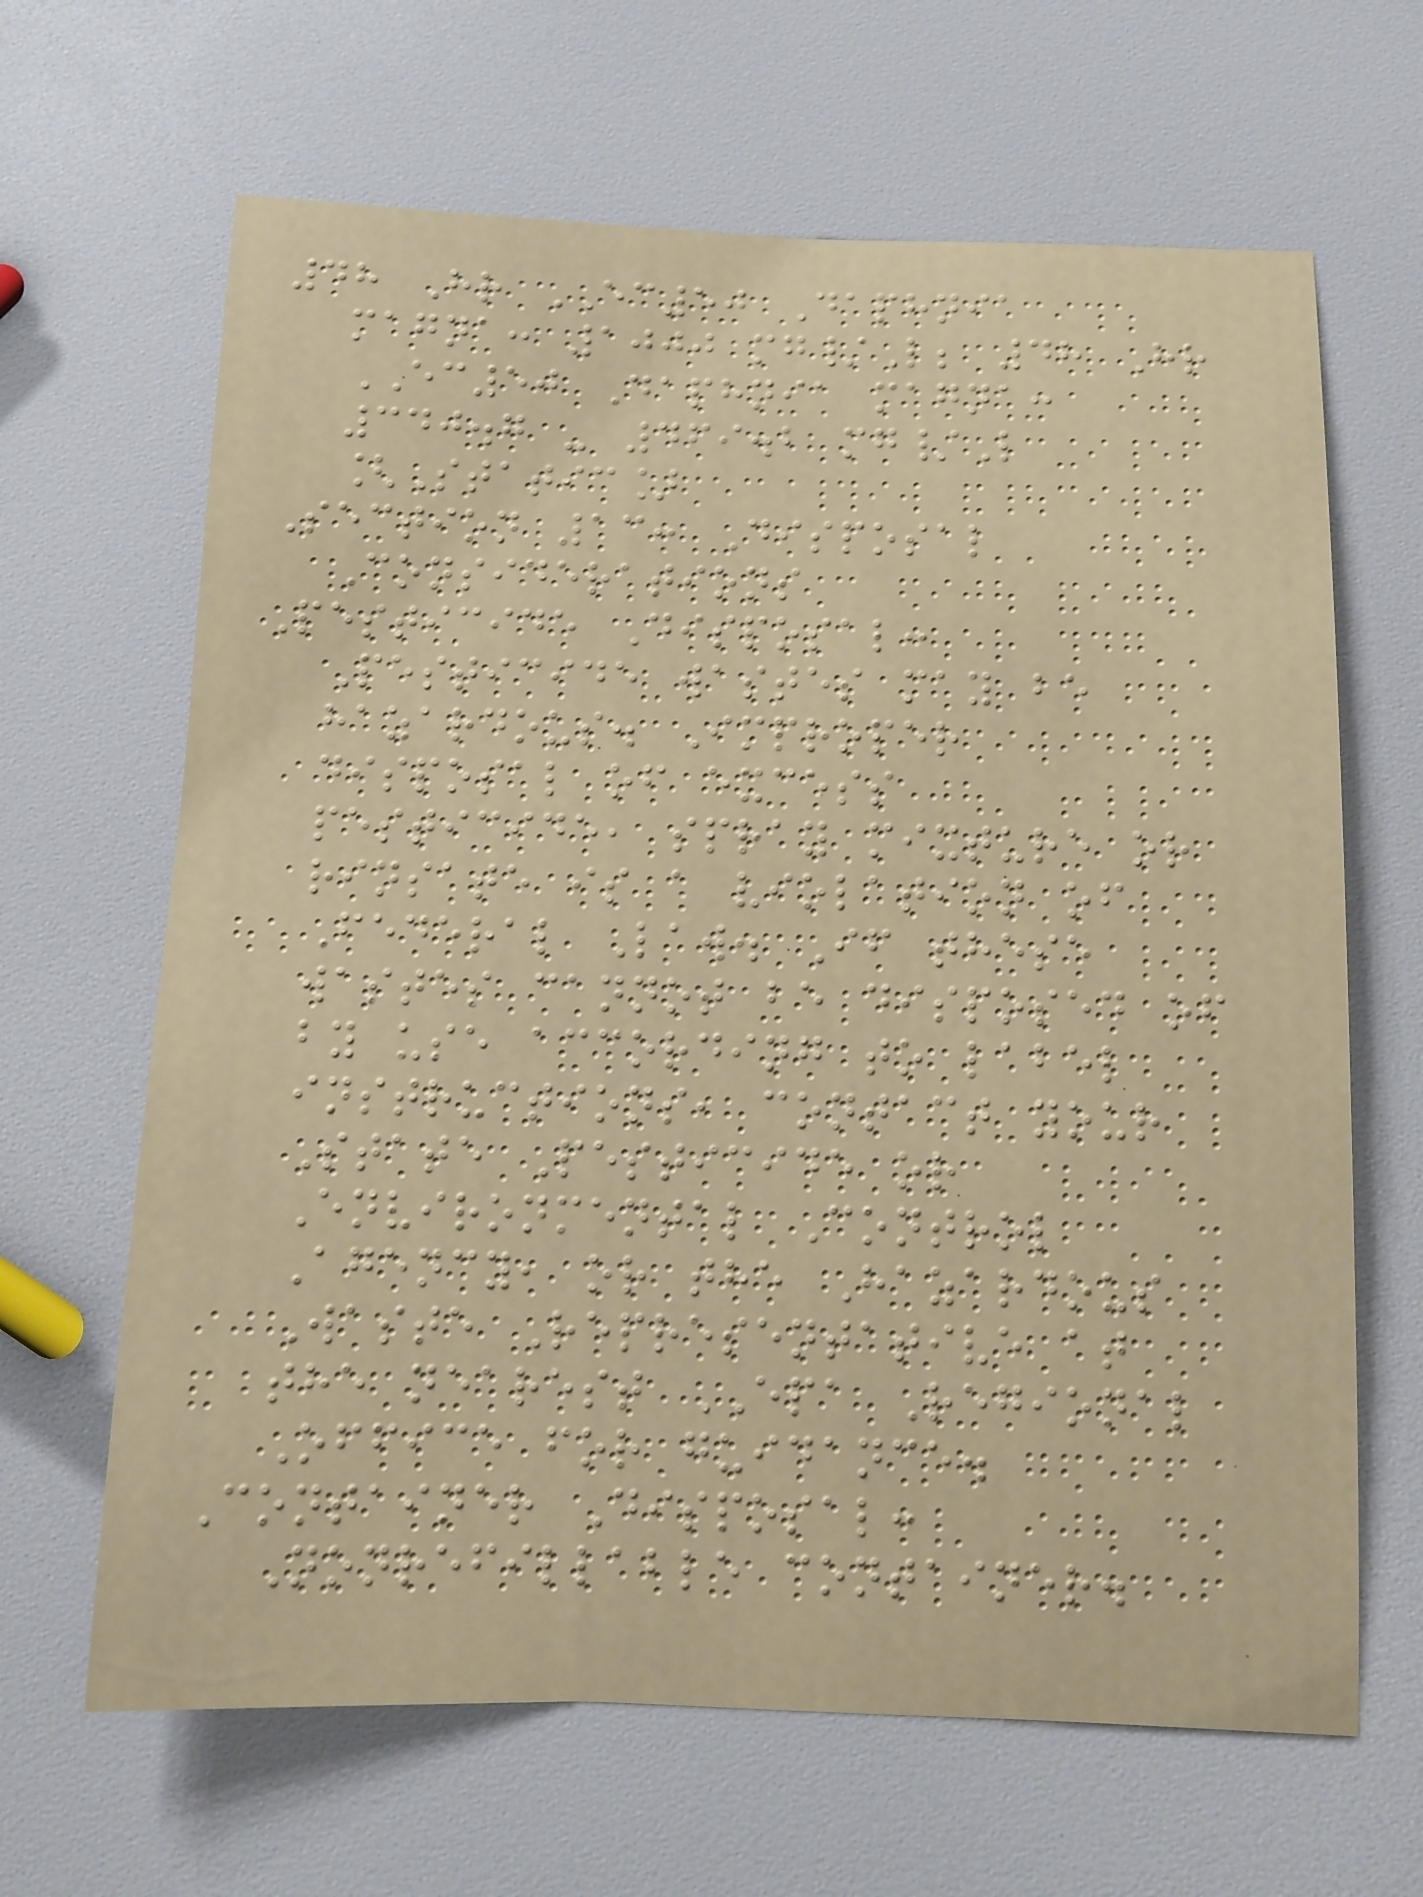48 Hr EC50 Daphnia
magna: 1000 mg/L; 48 Hr
EC50 Daphnia magna:
340.7 - 469.2 mg/L
[Static]
Section 13: Disposal
Considerations
Pesticide Disposal:
Pesticide wastes may be
hazardous. Improper
disposal of excess
pesticide, spray mixture or
rinsate is a violation of
Federal Law. If these
wastes cannot be disposed of
by use according to label
instructions, contact your
State Pesticide or
Environmental Control
Agency, or the Hazardous
Waste Representative at
the nearest EPA Regional
Office for guidance.
Container Disposal:
Nonrefillable container.
